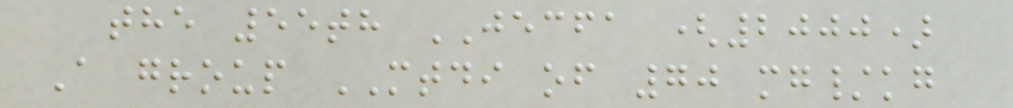the 55th JECFA (2000)
A group MTDI of 70 mg/kg
